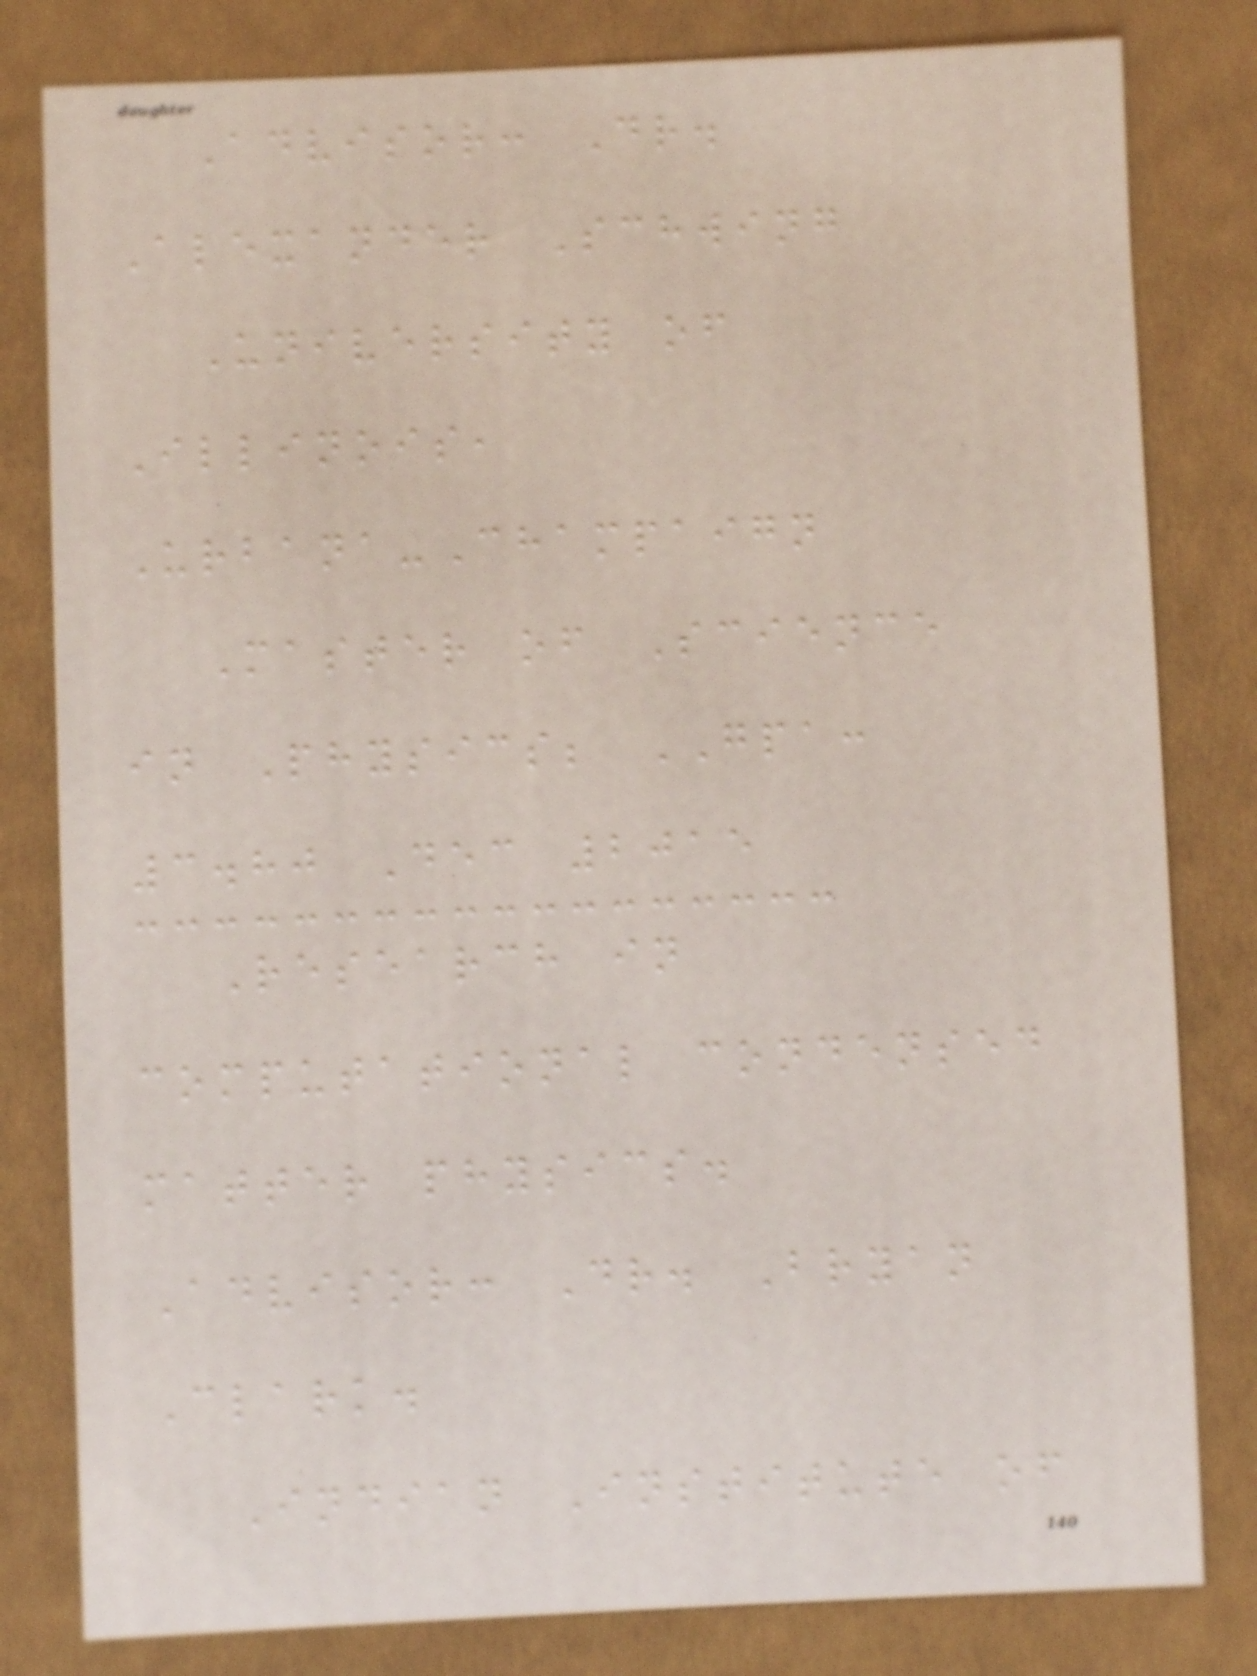Advisor: Dr.
Alexander Schwing
University of
Illinois,
Urbana-Champaign
Master of Science
in Physics; GPA:
3.80 Dec 2015
Research in
computational condensed
matter physics.
Advisor: Dr. Bryan
Clark.
Indian Institute of
